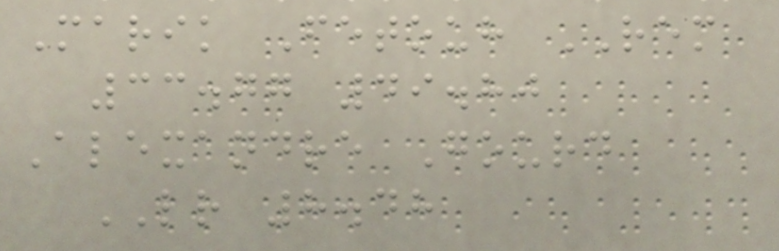Marik Fetouh REM
33.77 49.80
Alexandre Gourd
LR 8.48
